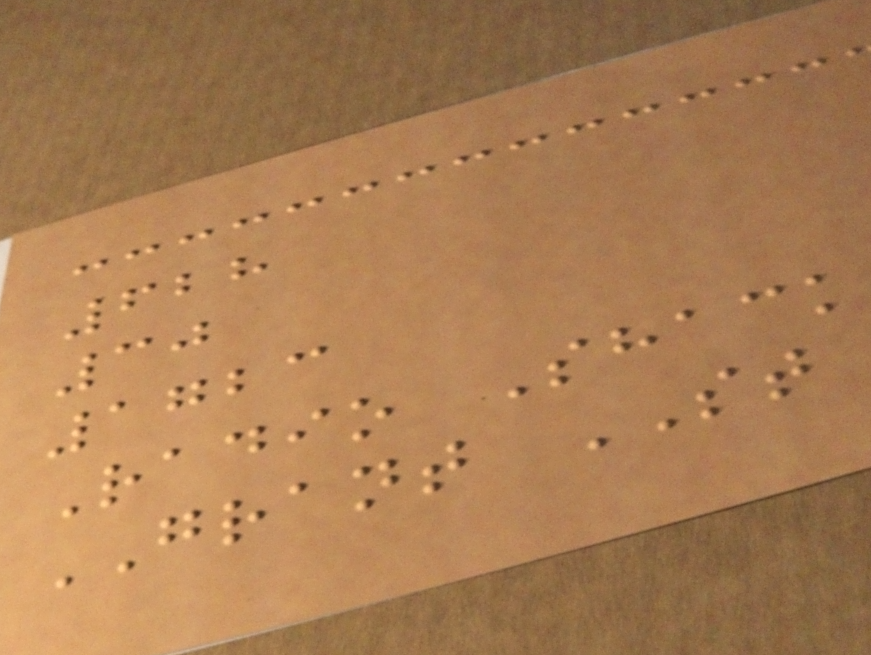628
30
1723
Radio Shack
GRANT ST
